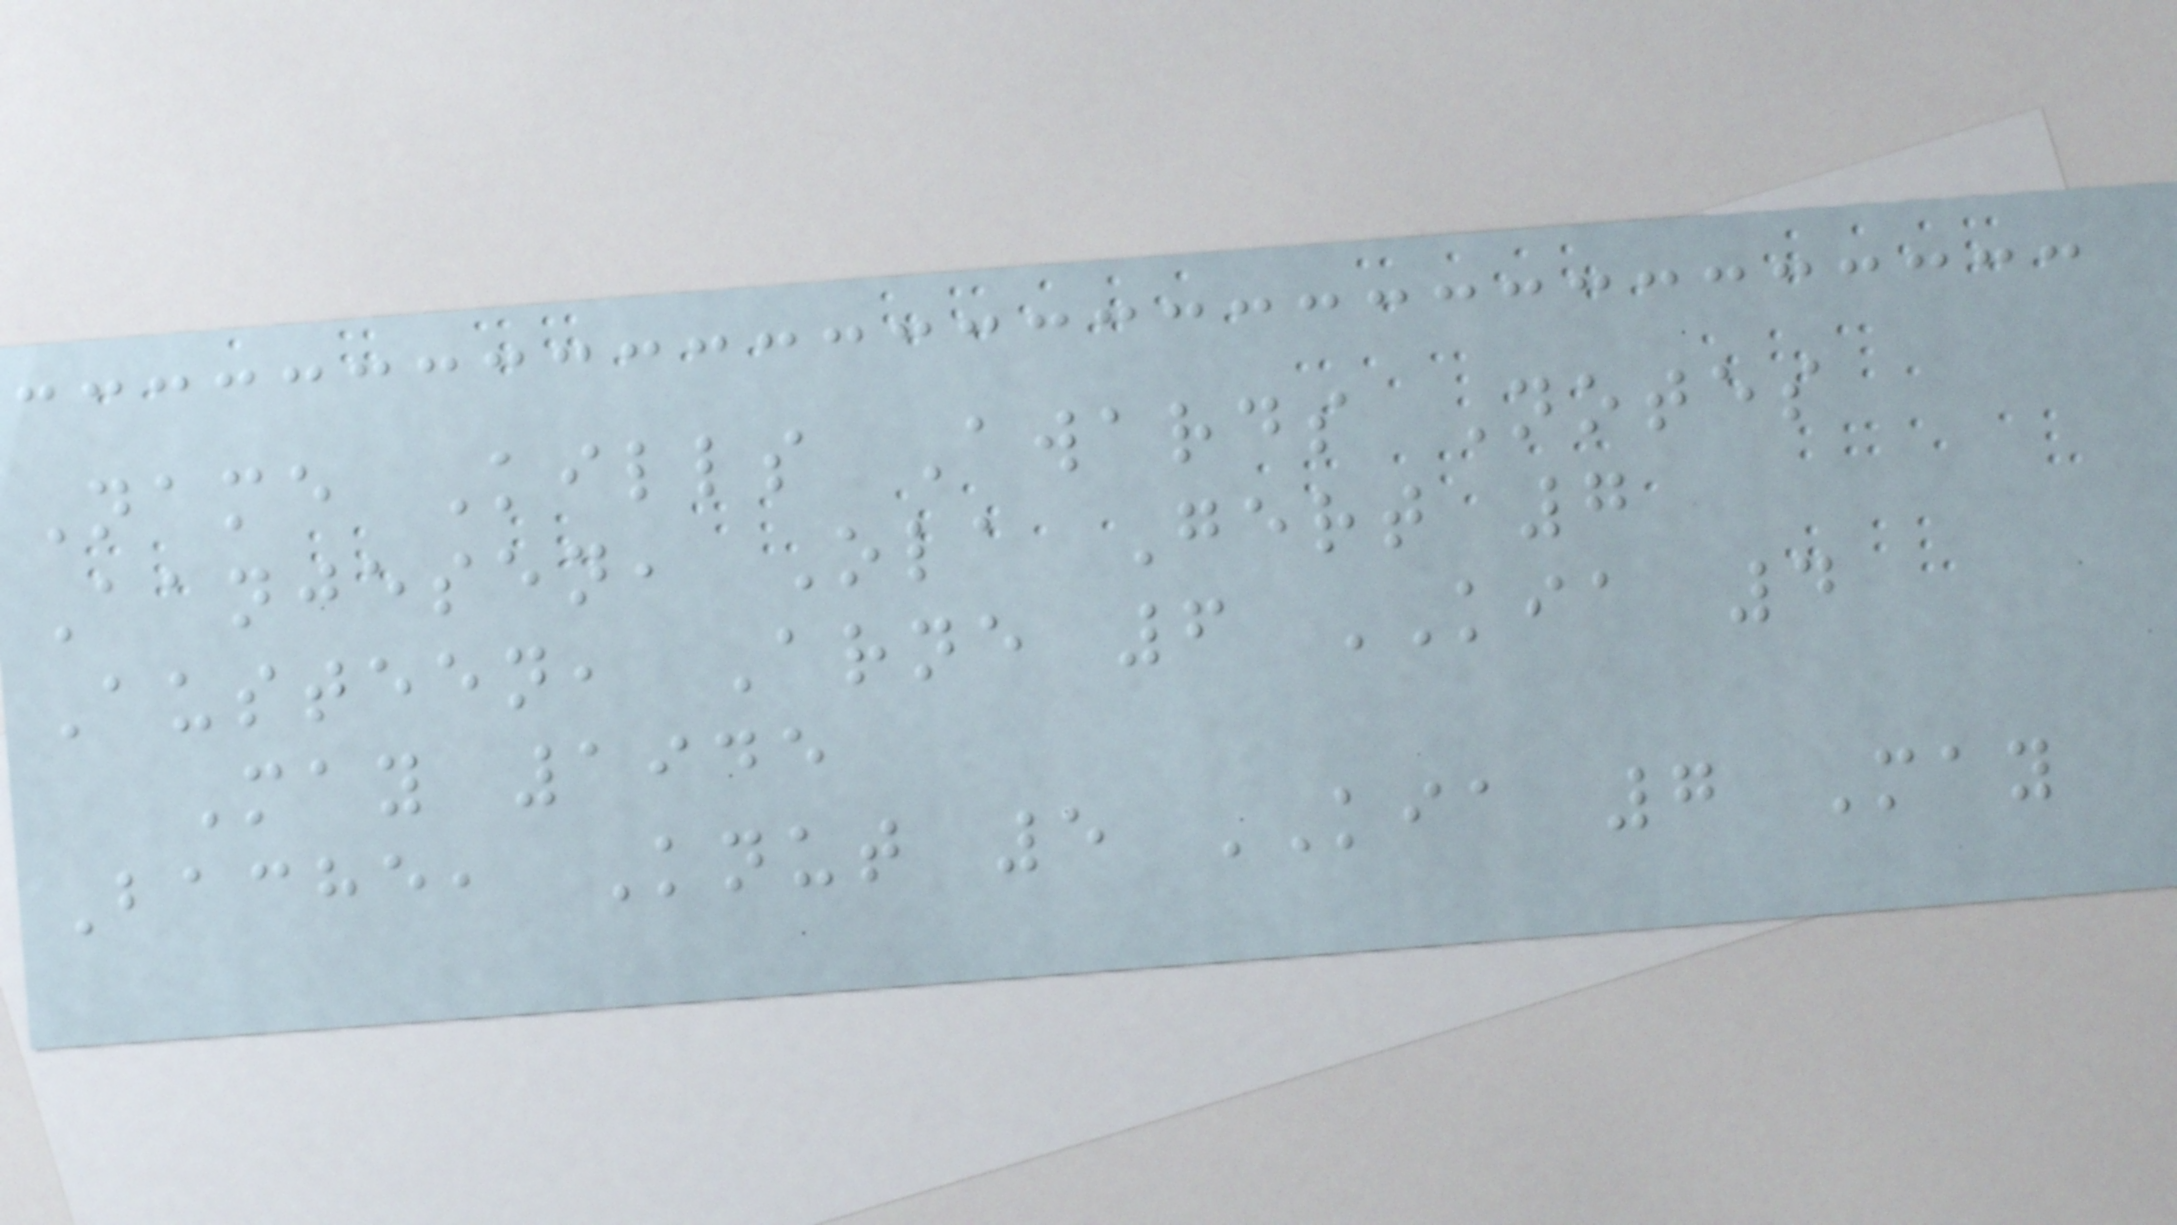Name Kills Awards Notes
Aanjesen, Ola Gert 7
Austeen, Arne 6 KIA 4
May 1945
Bache, Knut 5 KIA 7 May
